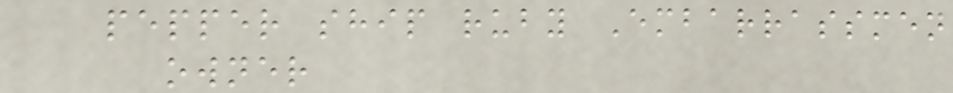pepper ship ruby Embarrassmen
owner
